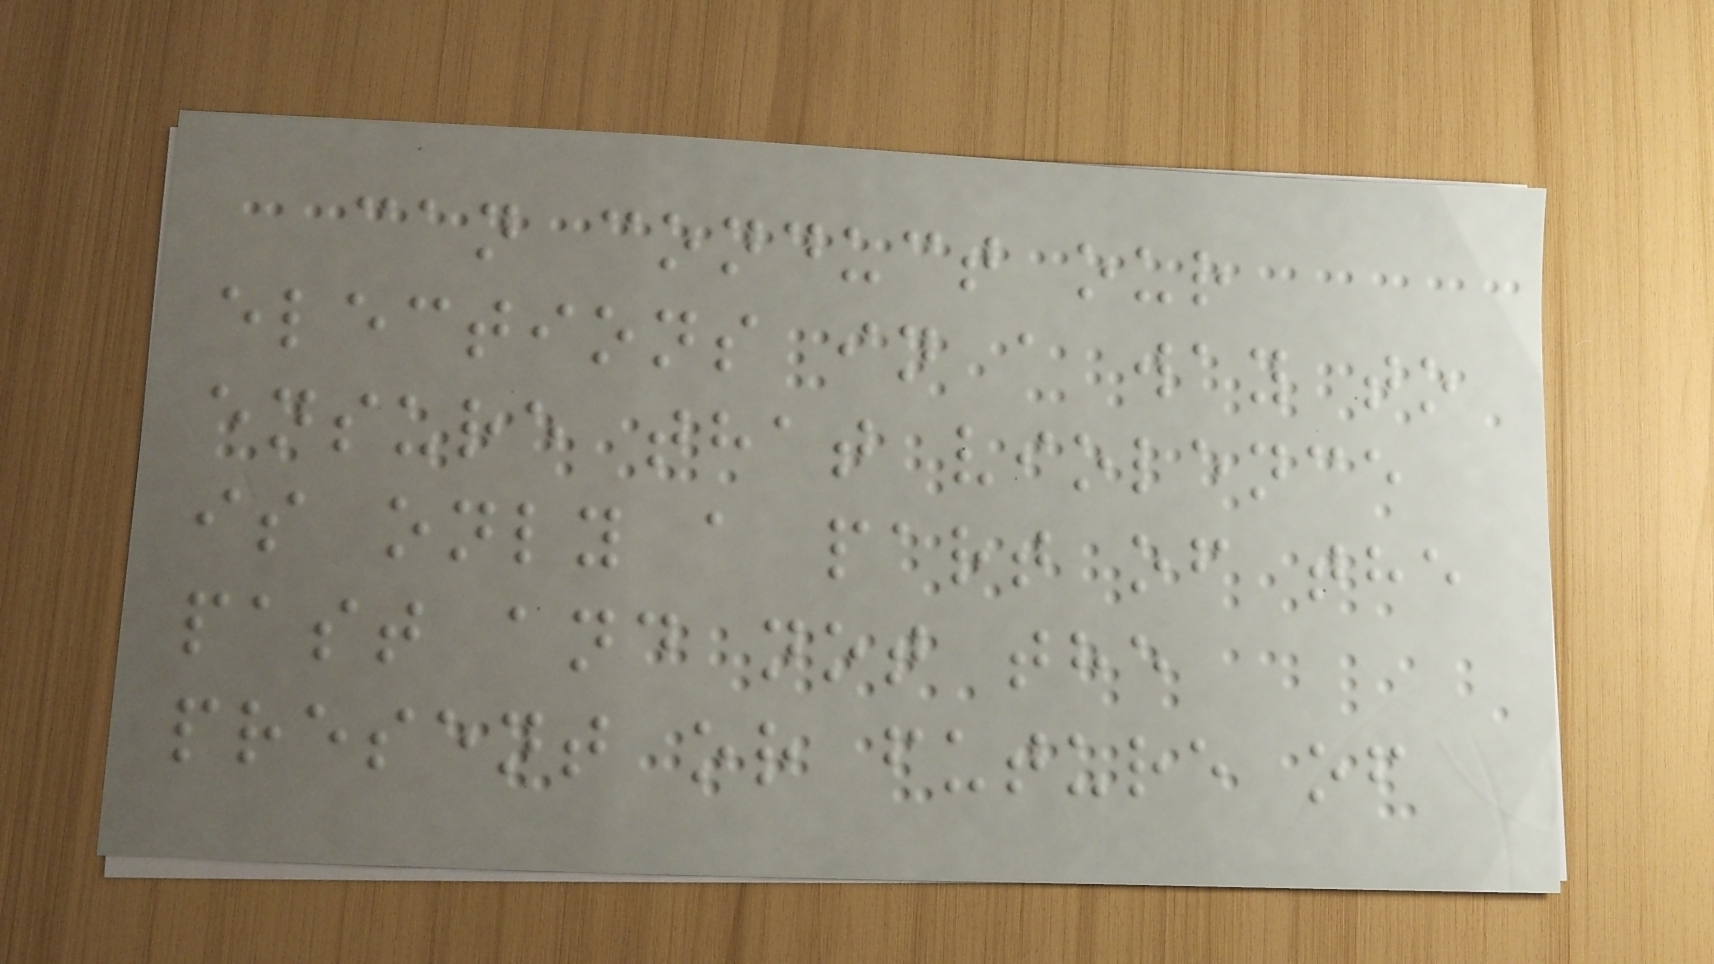can conduct our
elections in a way to
ensure that violence
is only a part of the
past and not the
present or future of
